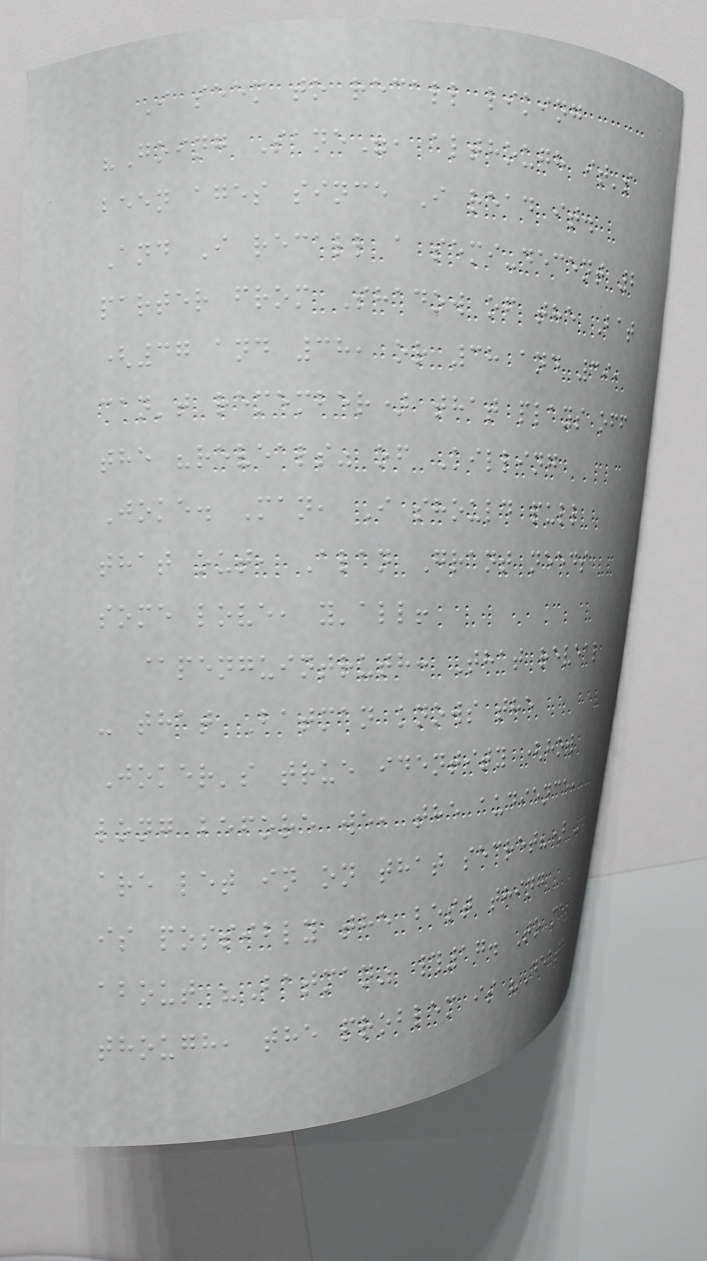I seem to recall liking
"Going Sane", although it's
been ages since I read it.
And I recall a semi-decent 2
parter from Shadow of the Bat
(37 and 38, or 38 and 39,
can't remember) that plays off
the "reveals" of Killing
Joke. Man, I should pull
that out, Alan Grant needs
some love, y'all!
@penguintruth: That reveal
- that Batman knows the
Joker's true identity (how
long before we, the audience,
are let in on that secret?) -
is possibly the best thing
about "Batman" #17. To me,
though, the problem is "Death
